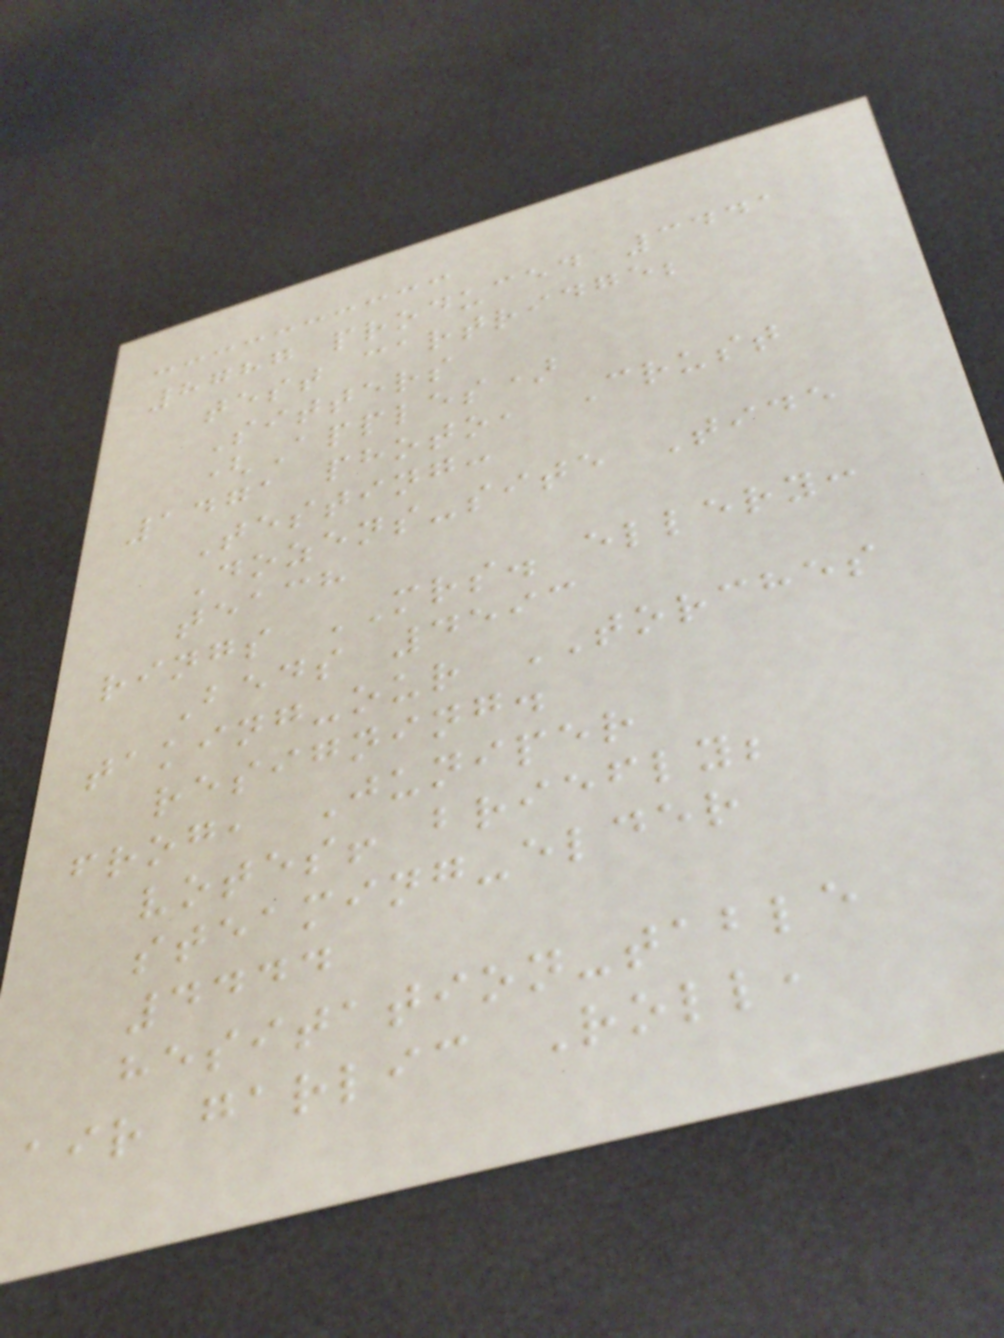8787 produced 3441
test cartridge;
Sitters
(Apples)
1471 photo, Crust
Testing:
Dozens-site Tide
teach
rings MRS. ellery:
Beds 4593
taking-our TORCHES
resigning.
frog, Juniper
votes! briefly;
steaming-elder
4444
hesitation-table
air garlic Roll,
